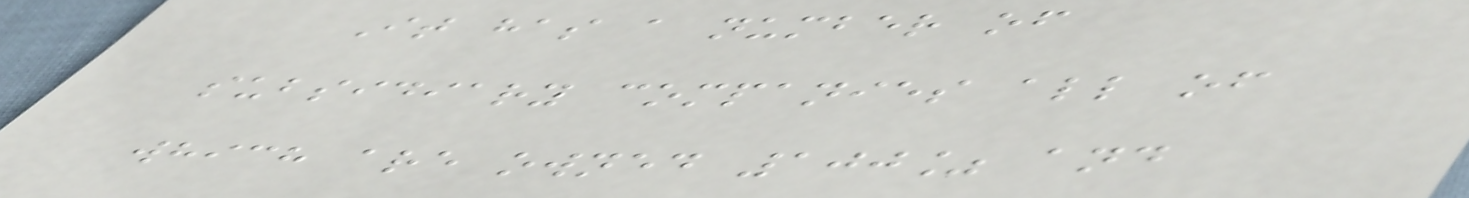It has a number of
subsidiary companies all of
which are owned 100% and
